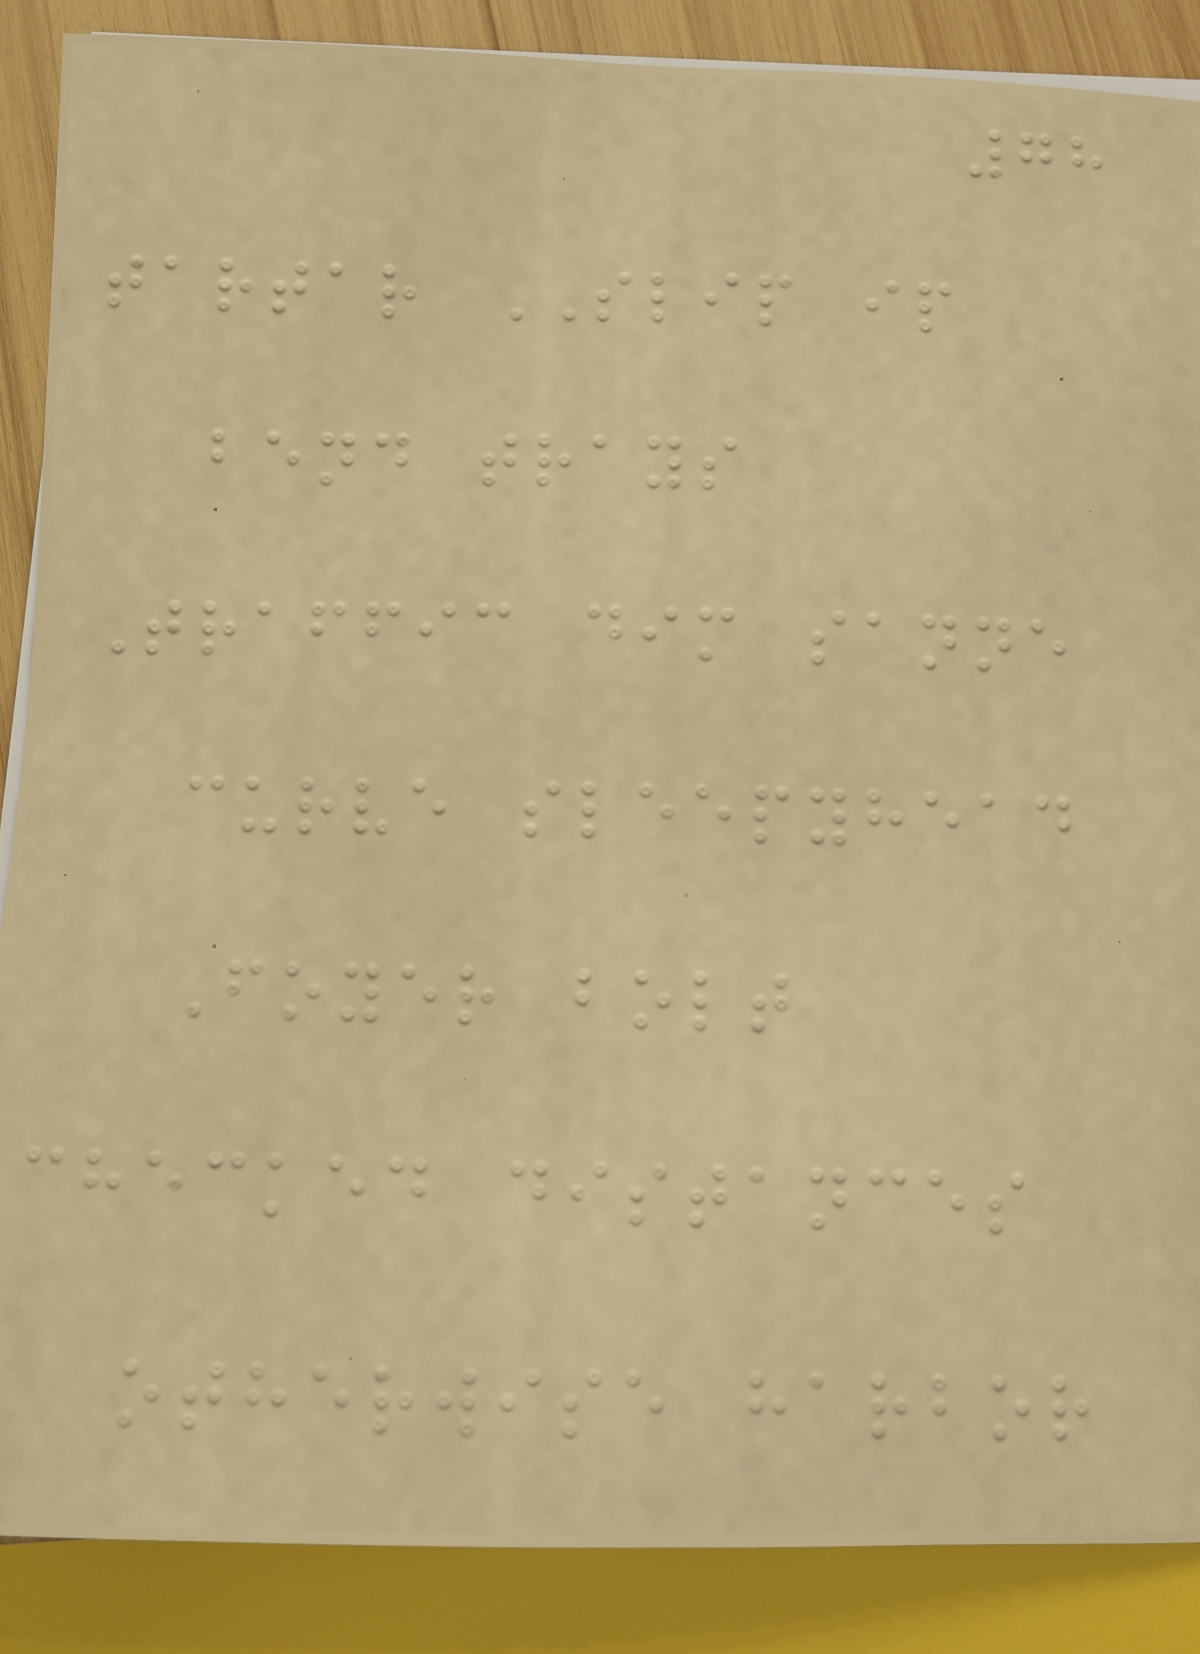78
tartar SLIP ip
bend trays
Traffic dim sanne
curve sleepyhead
Foyer bolt
checked distances
otherwise harbor
